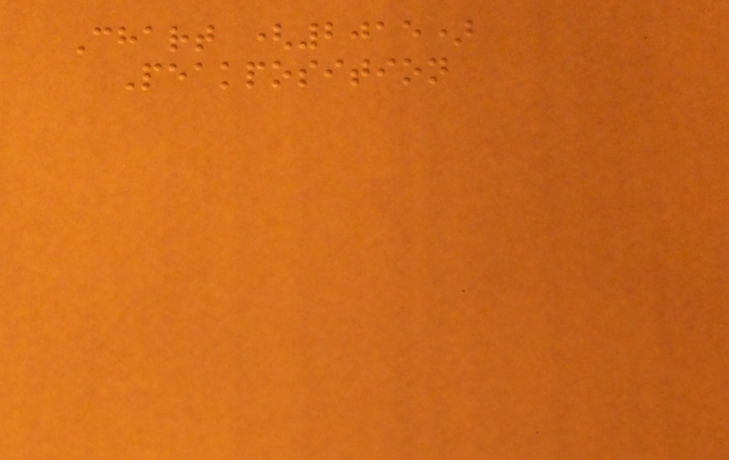Chart (2015)
Peakposition
